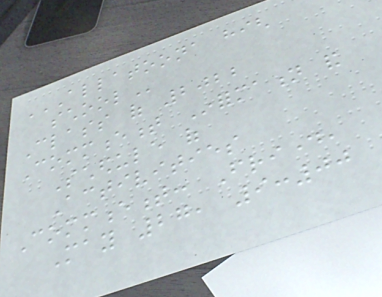ALLATOONA HIGH
SCHOOL
Class of 2022
Commencement Information and
Schedule of
Activities
Commencement: Friday,
May 27, 9:00
